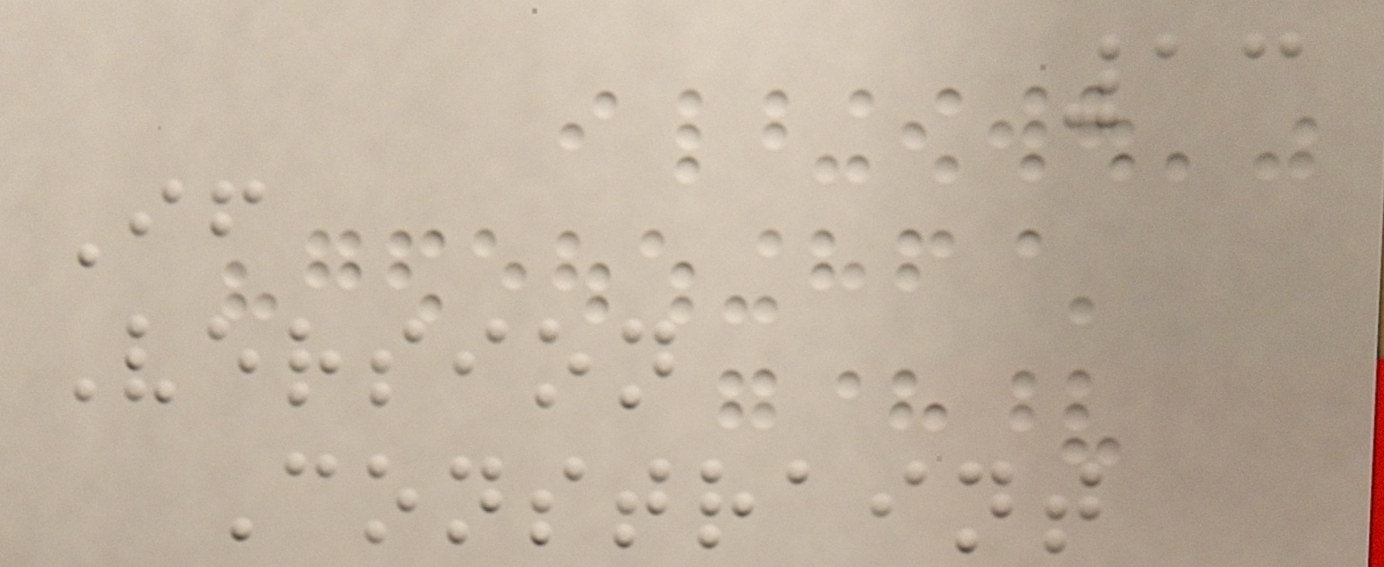13
If
Version
Constraint
